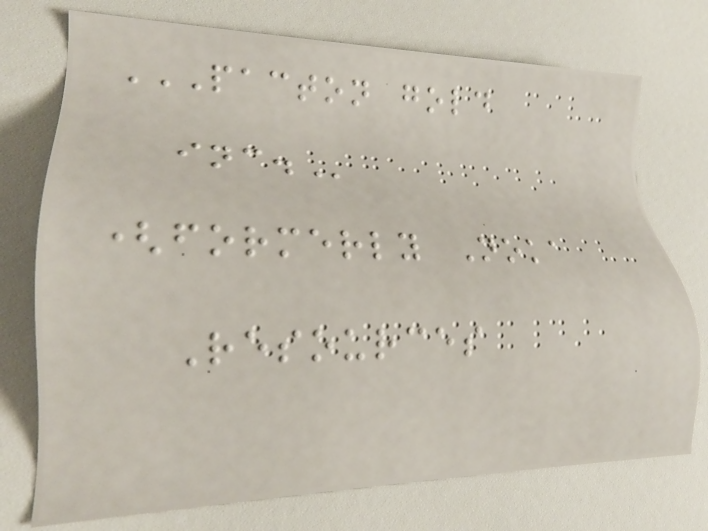PACTON GOLD
INC.
(formerly Noka
Resources
